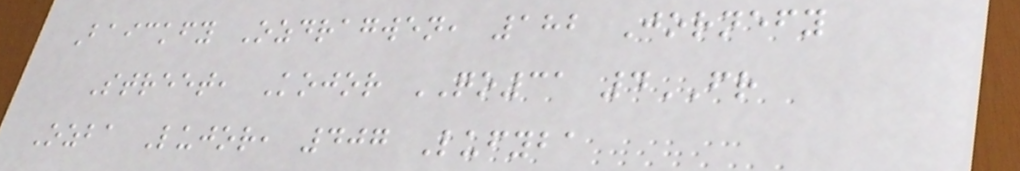Baickfy Ozdragwen, 182 Jornefy
Street, Kojor QO31 4FR
Ozba Lujor, 407 Lufyba
